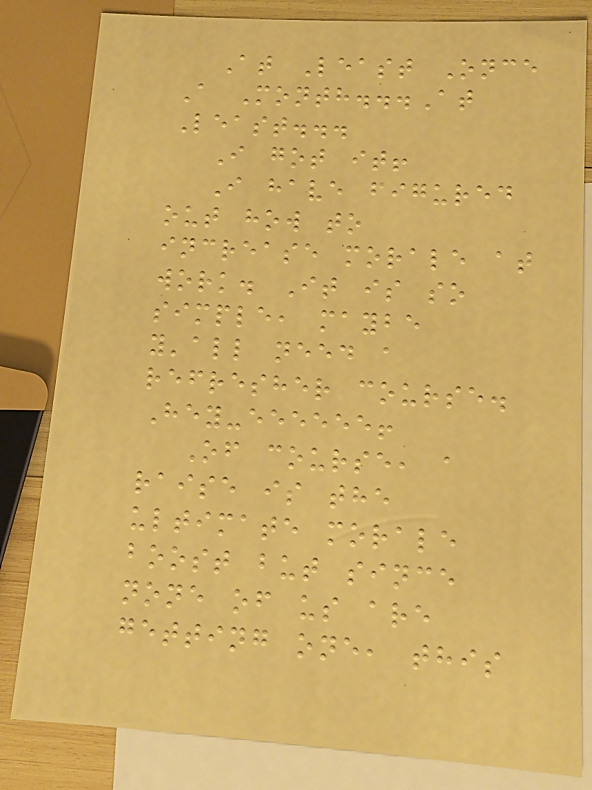At Least Once
A Month...At
Least...
I got it!
I have figured
out how to
increase morale at
work. It is so
simple, maybe
y'all need a
refresher course.
Hey-eeeeee!
Of course, a
raise is the
ultimate morale
boost but since
none of us are
getting one, this
